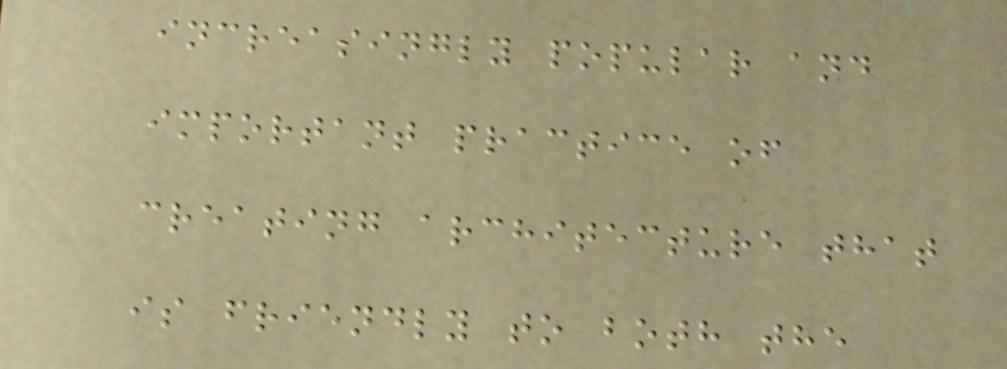increasingly popular and
important practice of
creating architecture that
is friendly to both the
